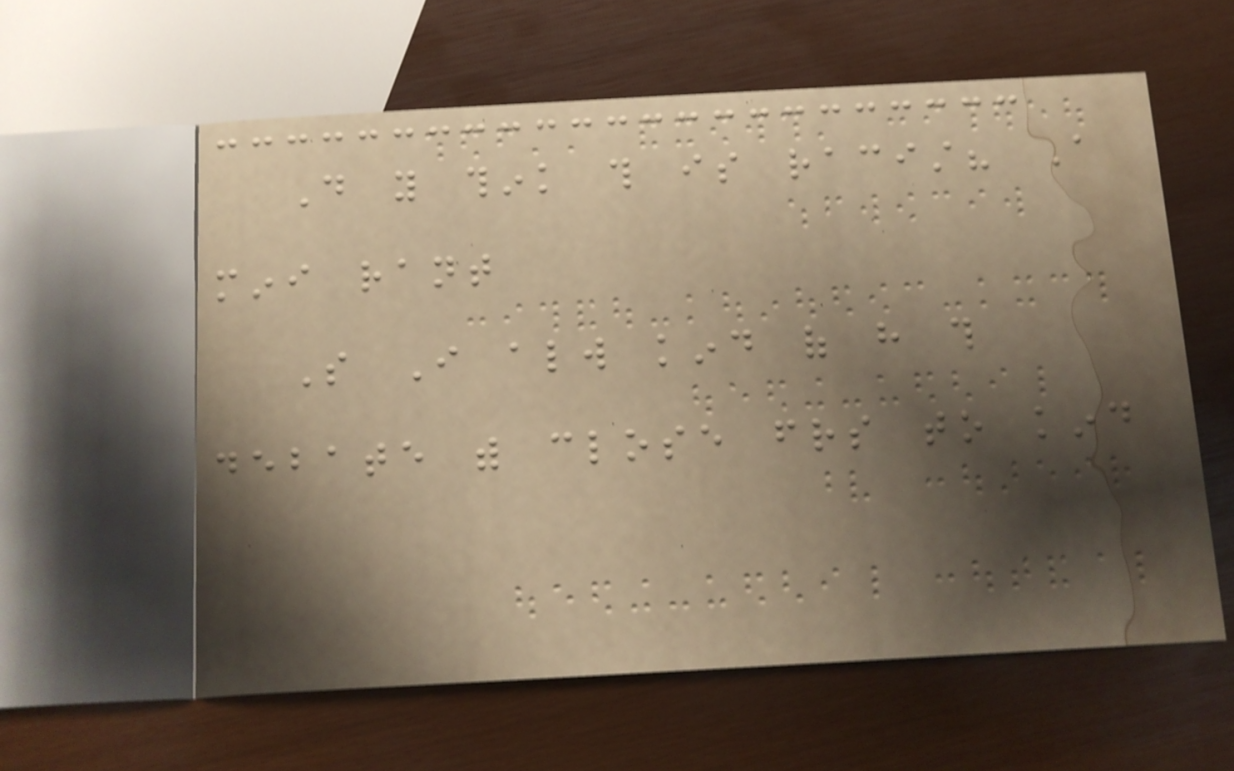Do you think this is racist? A
mini rant
So I always kind of have this
debate with close friends to kind
